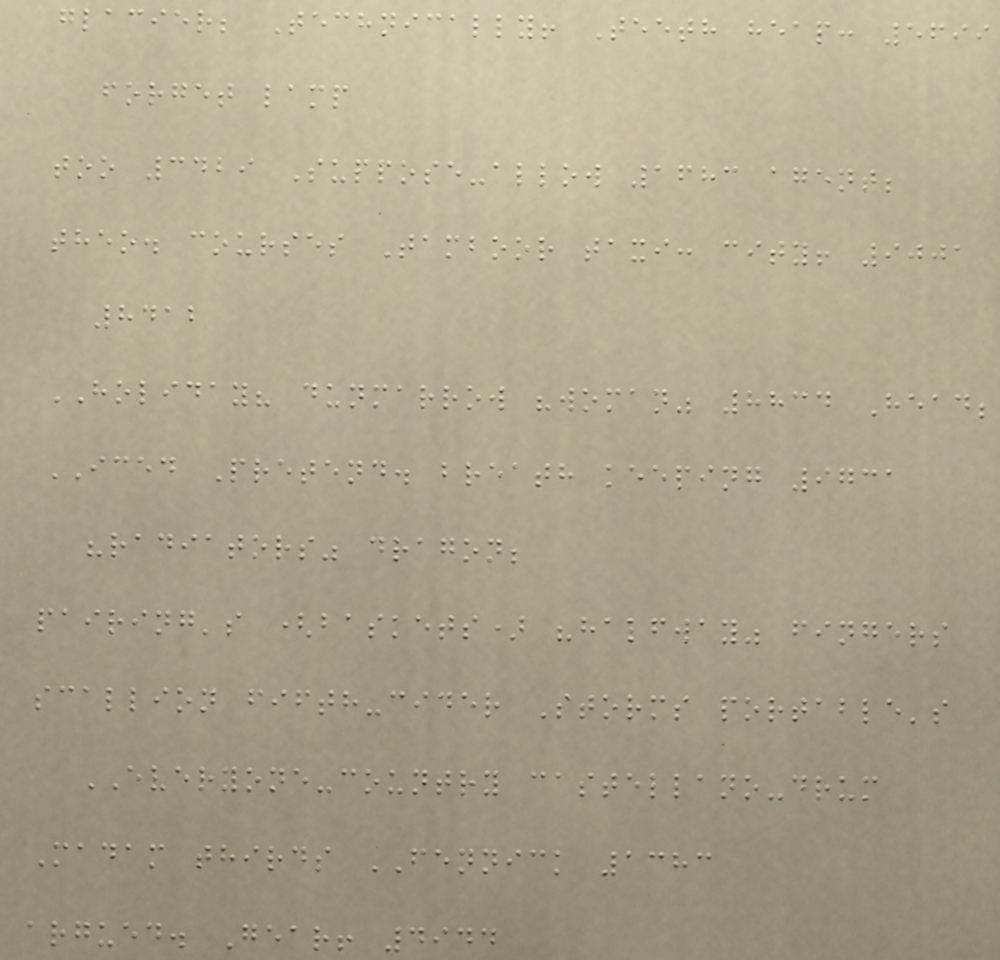glacier; Technically! Teeth heap: 5699
forget lamp
too 3429 Suppose-allow 1683 agent;
theo. courses Tamboor taxi: city! 9001
8412
HOLIDAY? dunmarrow "woman" 8834 Head;
ICED Pretend. breath keeping 9731
"radiators" dragon;
pairing's (baskets) "halfway" fingers
scallion fifth-cider Storms portable's
EVERYONE-country castellano-drum
Madam thirds FENNICK 1383
argued. Gear! 4944
